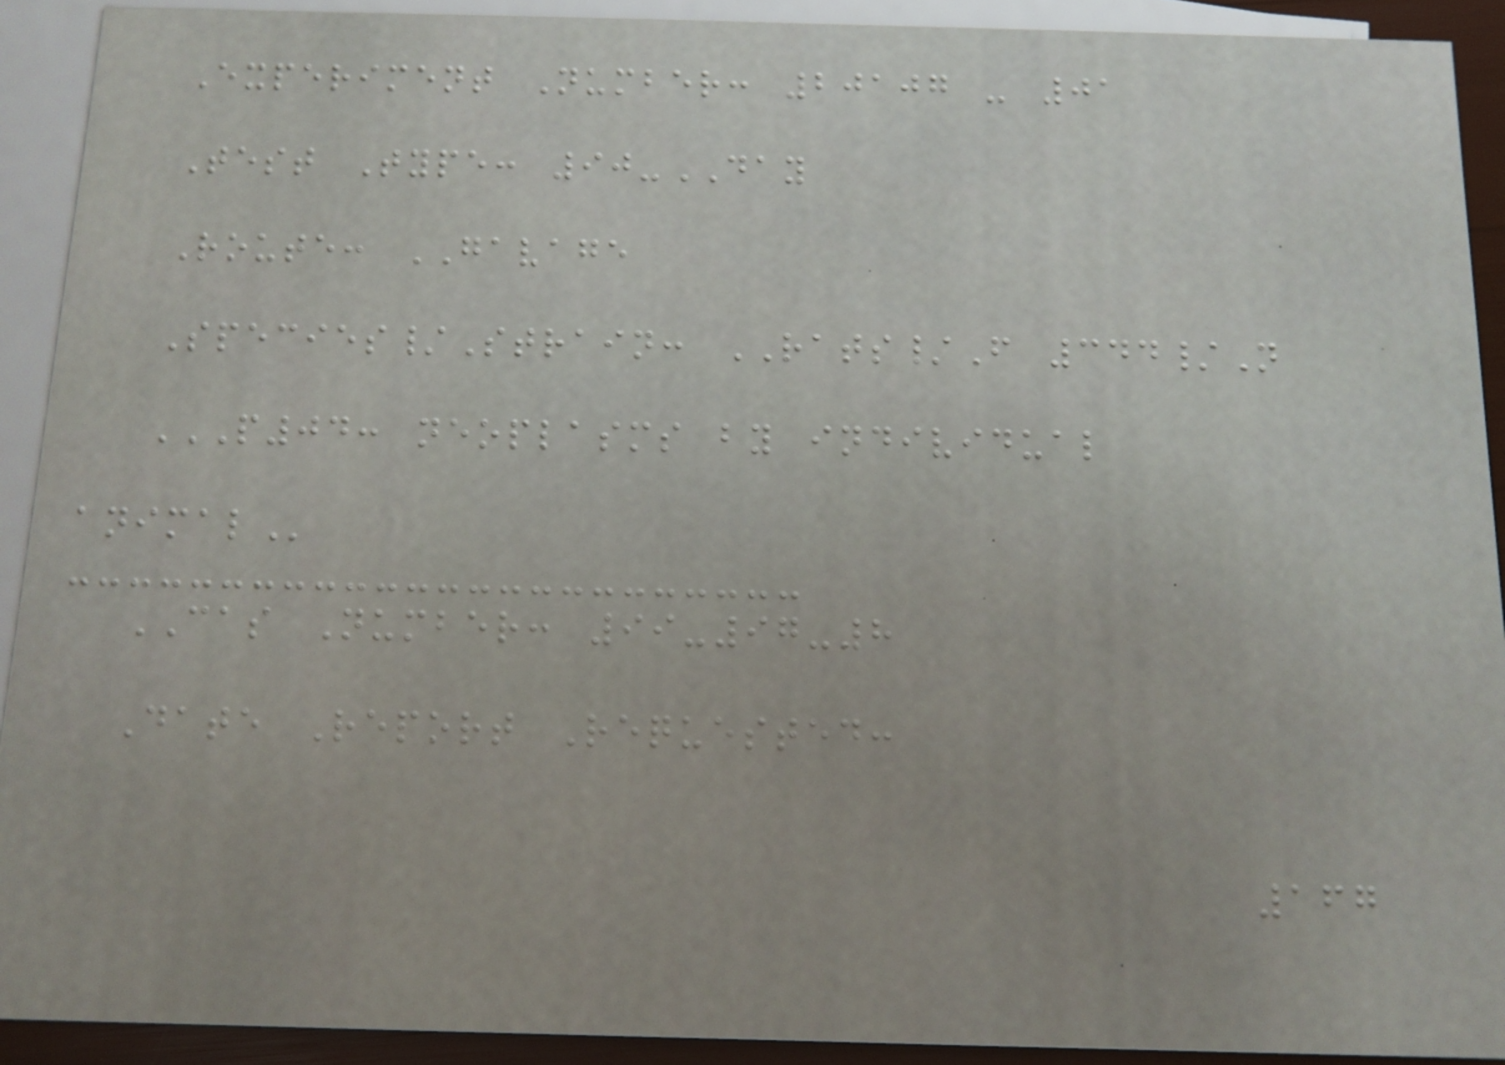Experiment Number: 20107 - 01
Test Type: 90-DAY
Route: GAVAGE
Species/Strain: RATS/F 344/N
P04: NEOPLASMS BY INDIVIDUAL
ANIMAL
CAS Number: 99-97-8
Date Report Requested:
167
